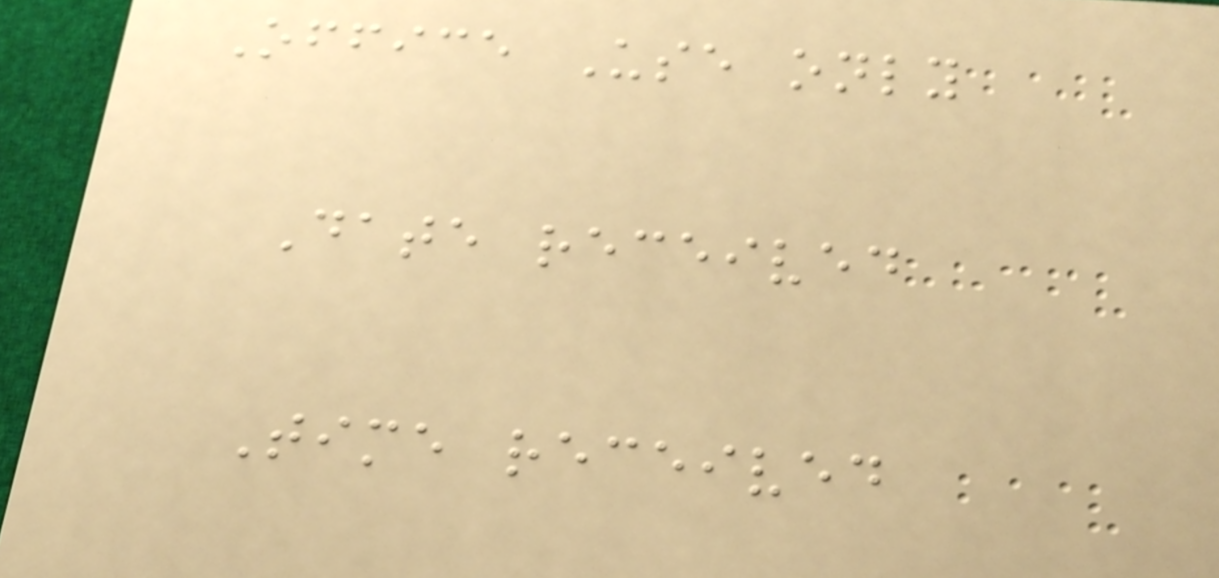Office Use only
Date received
Time received
